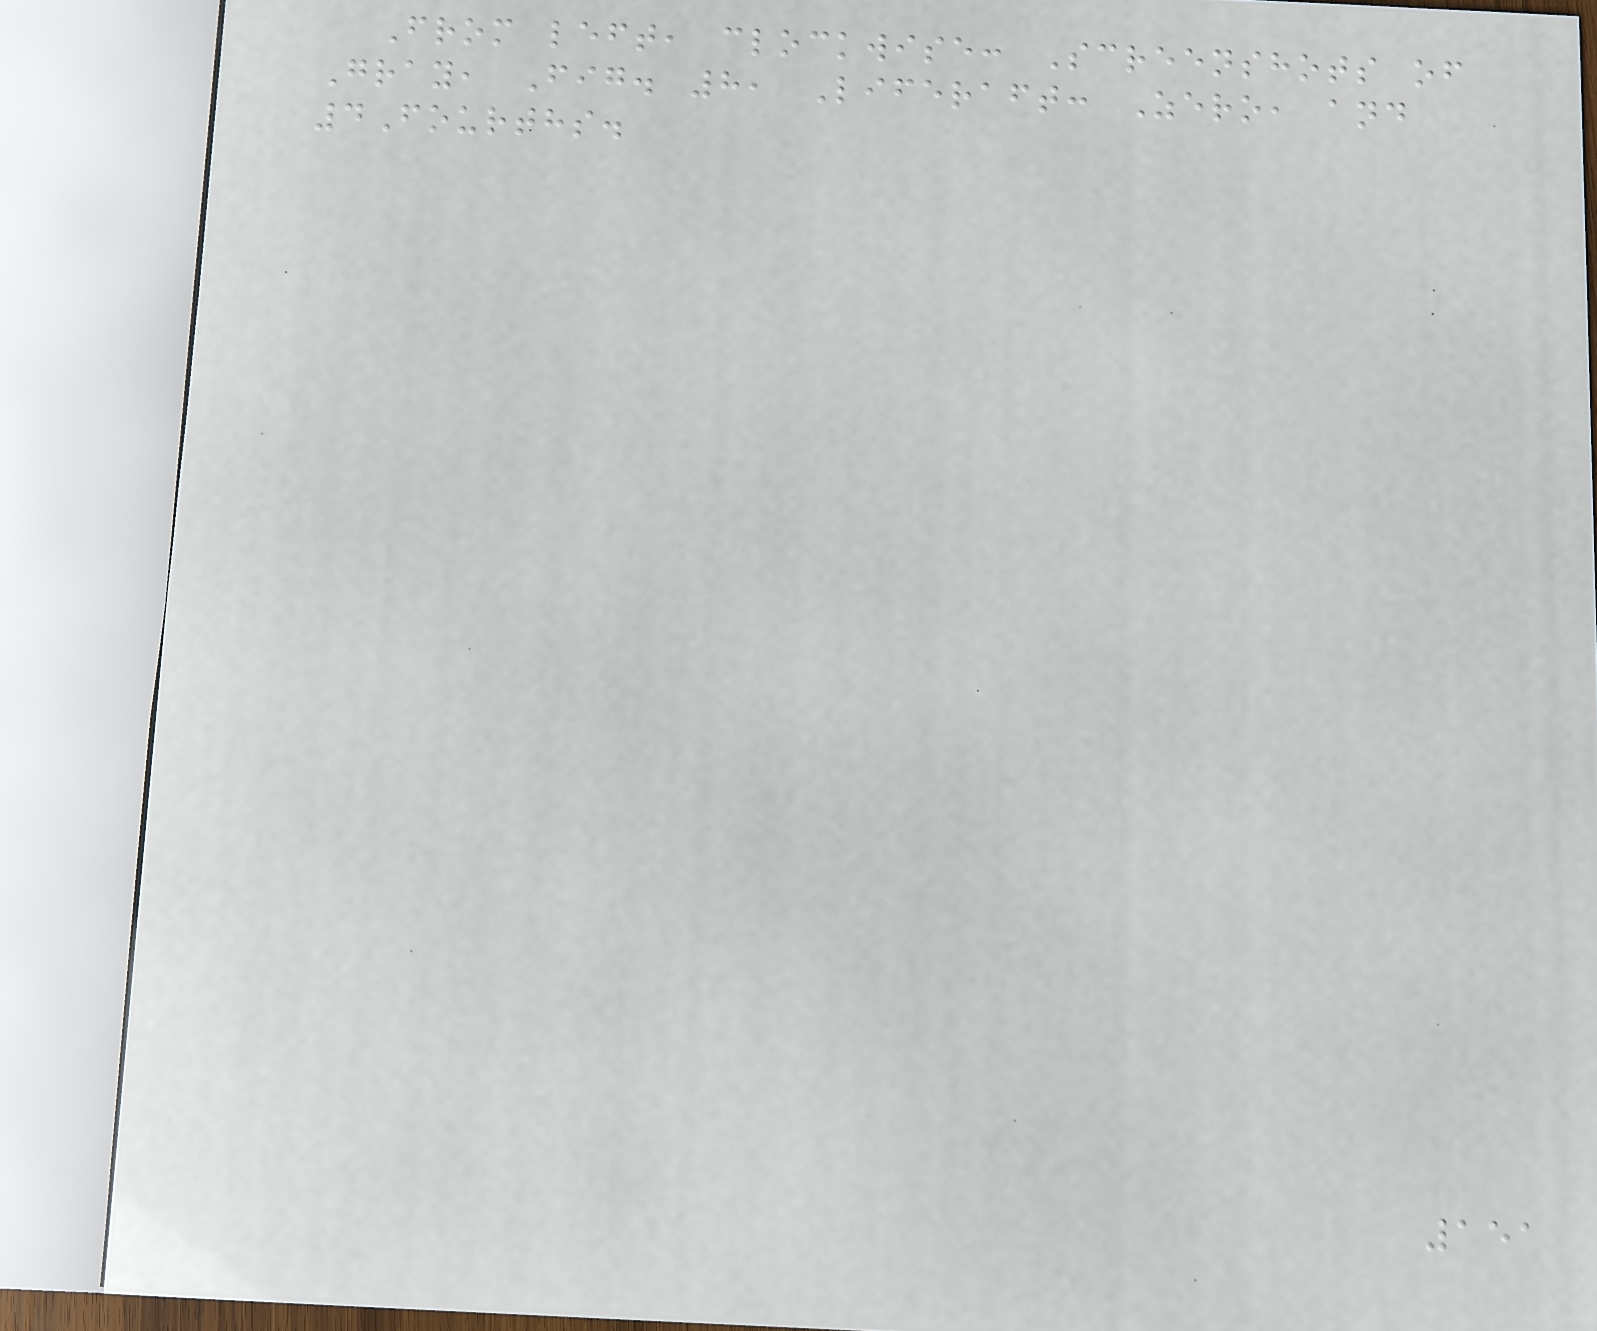From left, clockwise: Screenshots of
Gray, Fig. 8, Liferaft: Zero, and
4Fourths.
151
